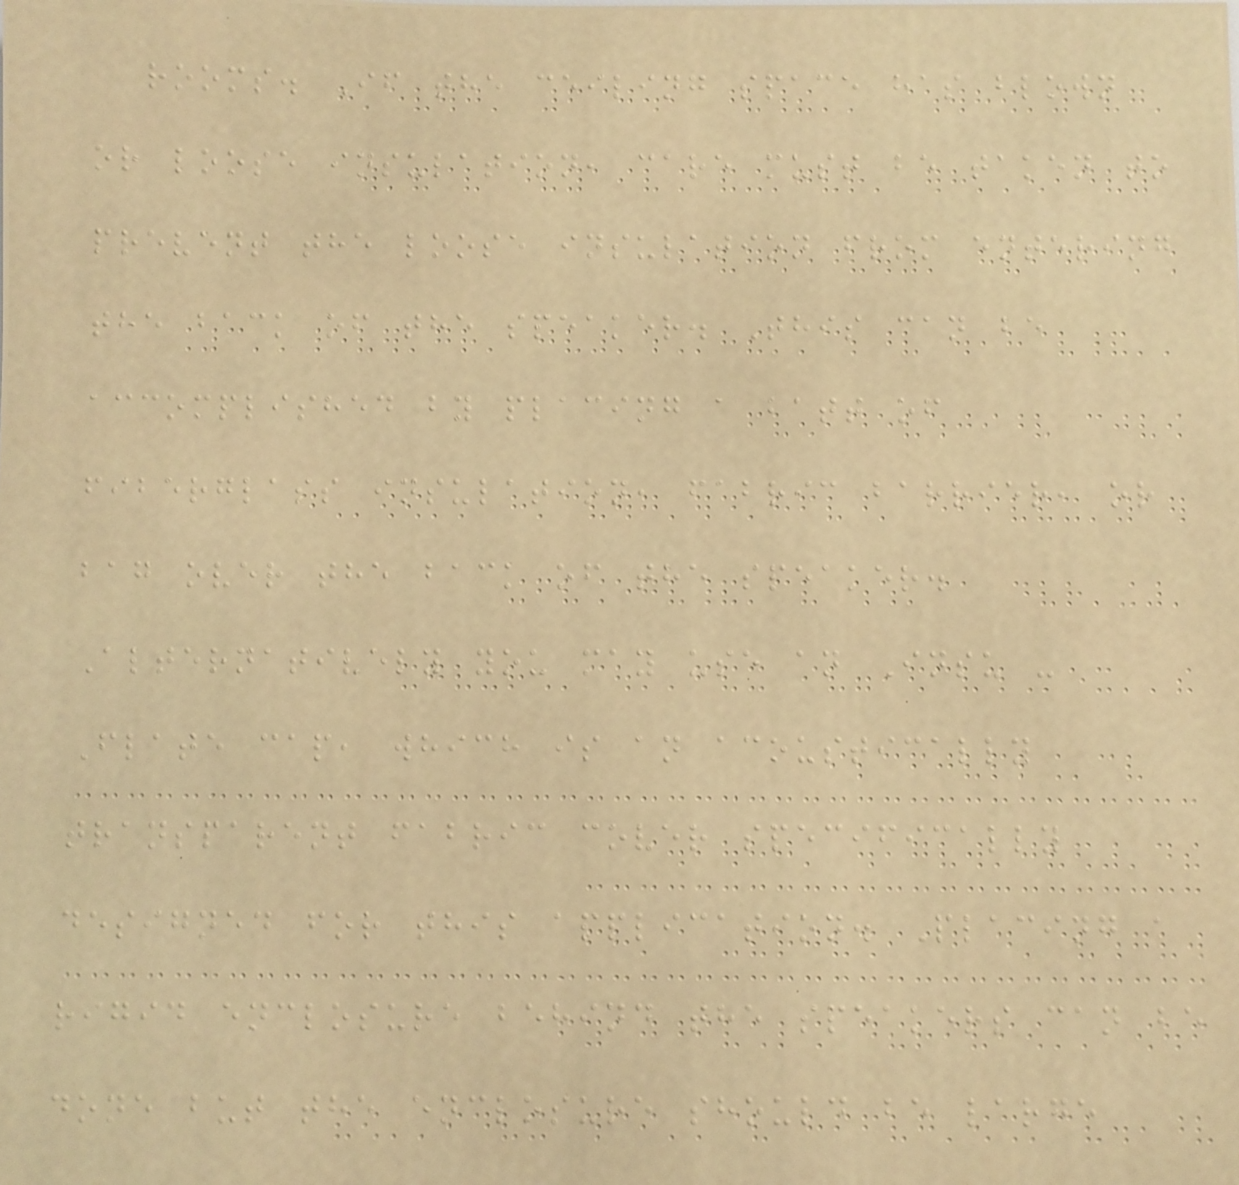rooms. If the ceiling space has blown
or loose insulation, care must be taken to
prevent the loose insulation from entering
the back of the speaker. This can be
accomplished by placing a batt of
fiberglass insulation, fabric barrier, or
bag over the back of the speaker.
Alternatively you may use an Insu -
Flate cap, which is an acoustically
transparent fabric cover specifically
designed for this application. Placing a
rigid enclosure behind the speakers can be
done but the enclosure should be large
